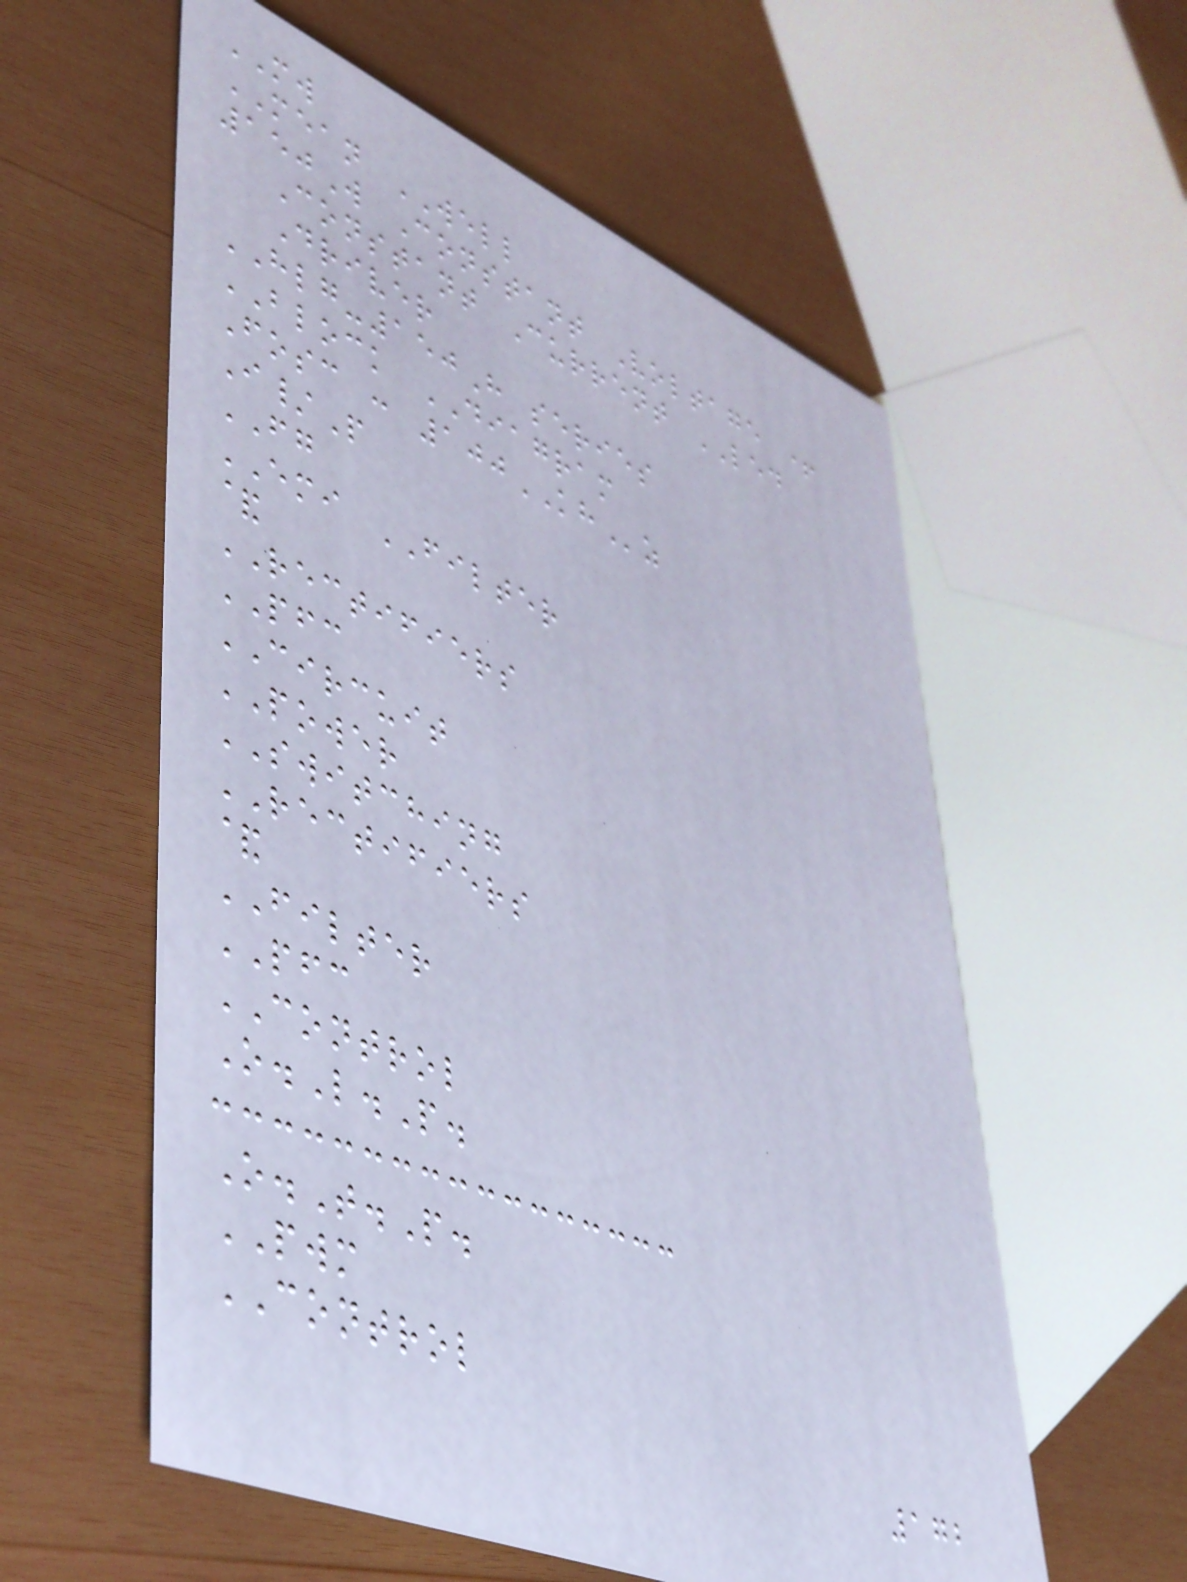MW
MEAN WELL
150W Constant Voltage +
Constant Current LED
Driver
HLG-150H series
BLOCK DIAGRAM
Fosc : 100KHz
I/P
FG
EMI FILTER
&
RECTIFIERS
PFC
CIRCUIT
POWER
SWITCHING
RECTIFIERS
&
FILTER
PFC
CONTROL
O.L.P.
O.T.P.
PWM
CONTROL
172
